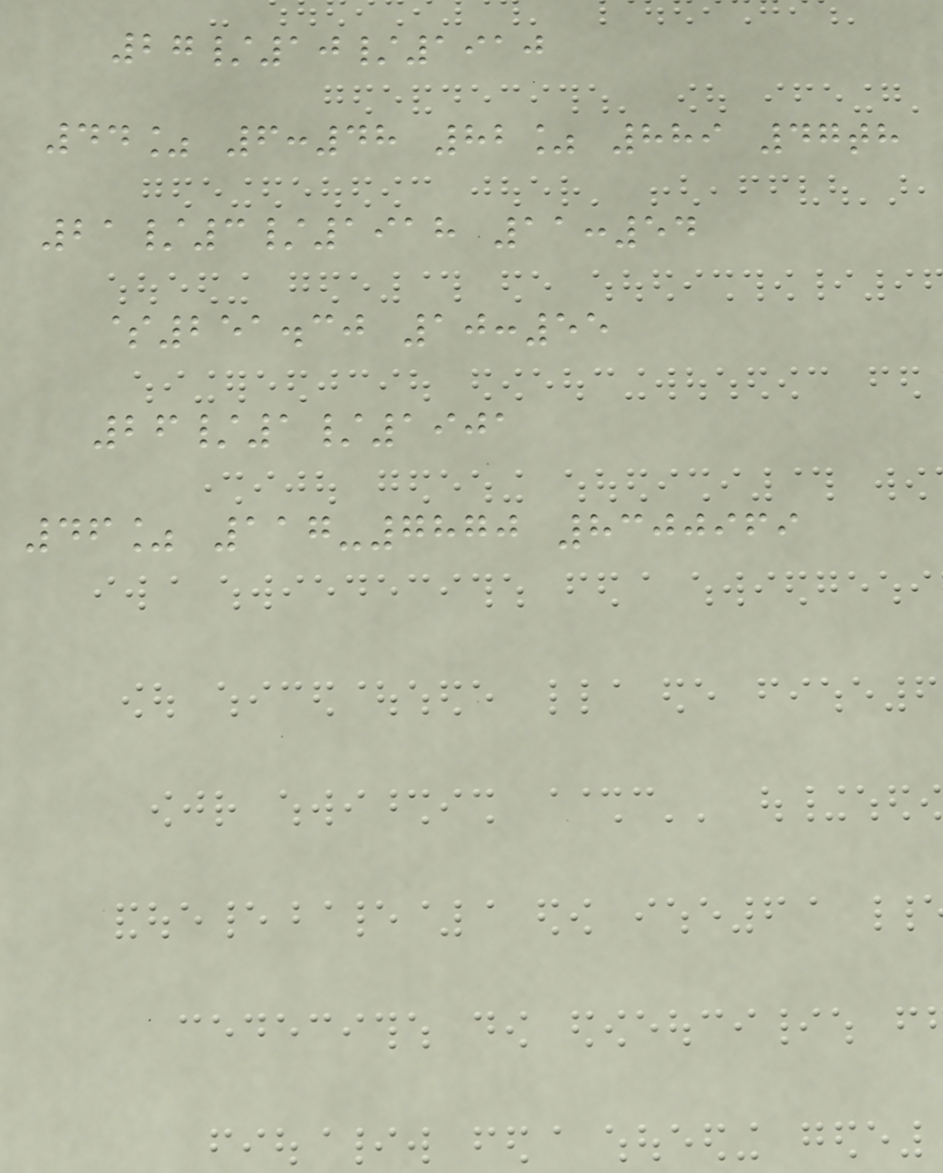27/10/1910
44% 6:48 82% 889 47th
21/3/1918 11:54
$251.30 10:55
26/1/1901
46% 117-7870 8300969
